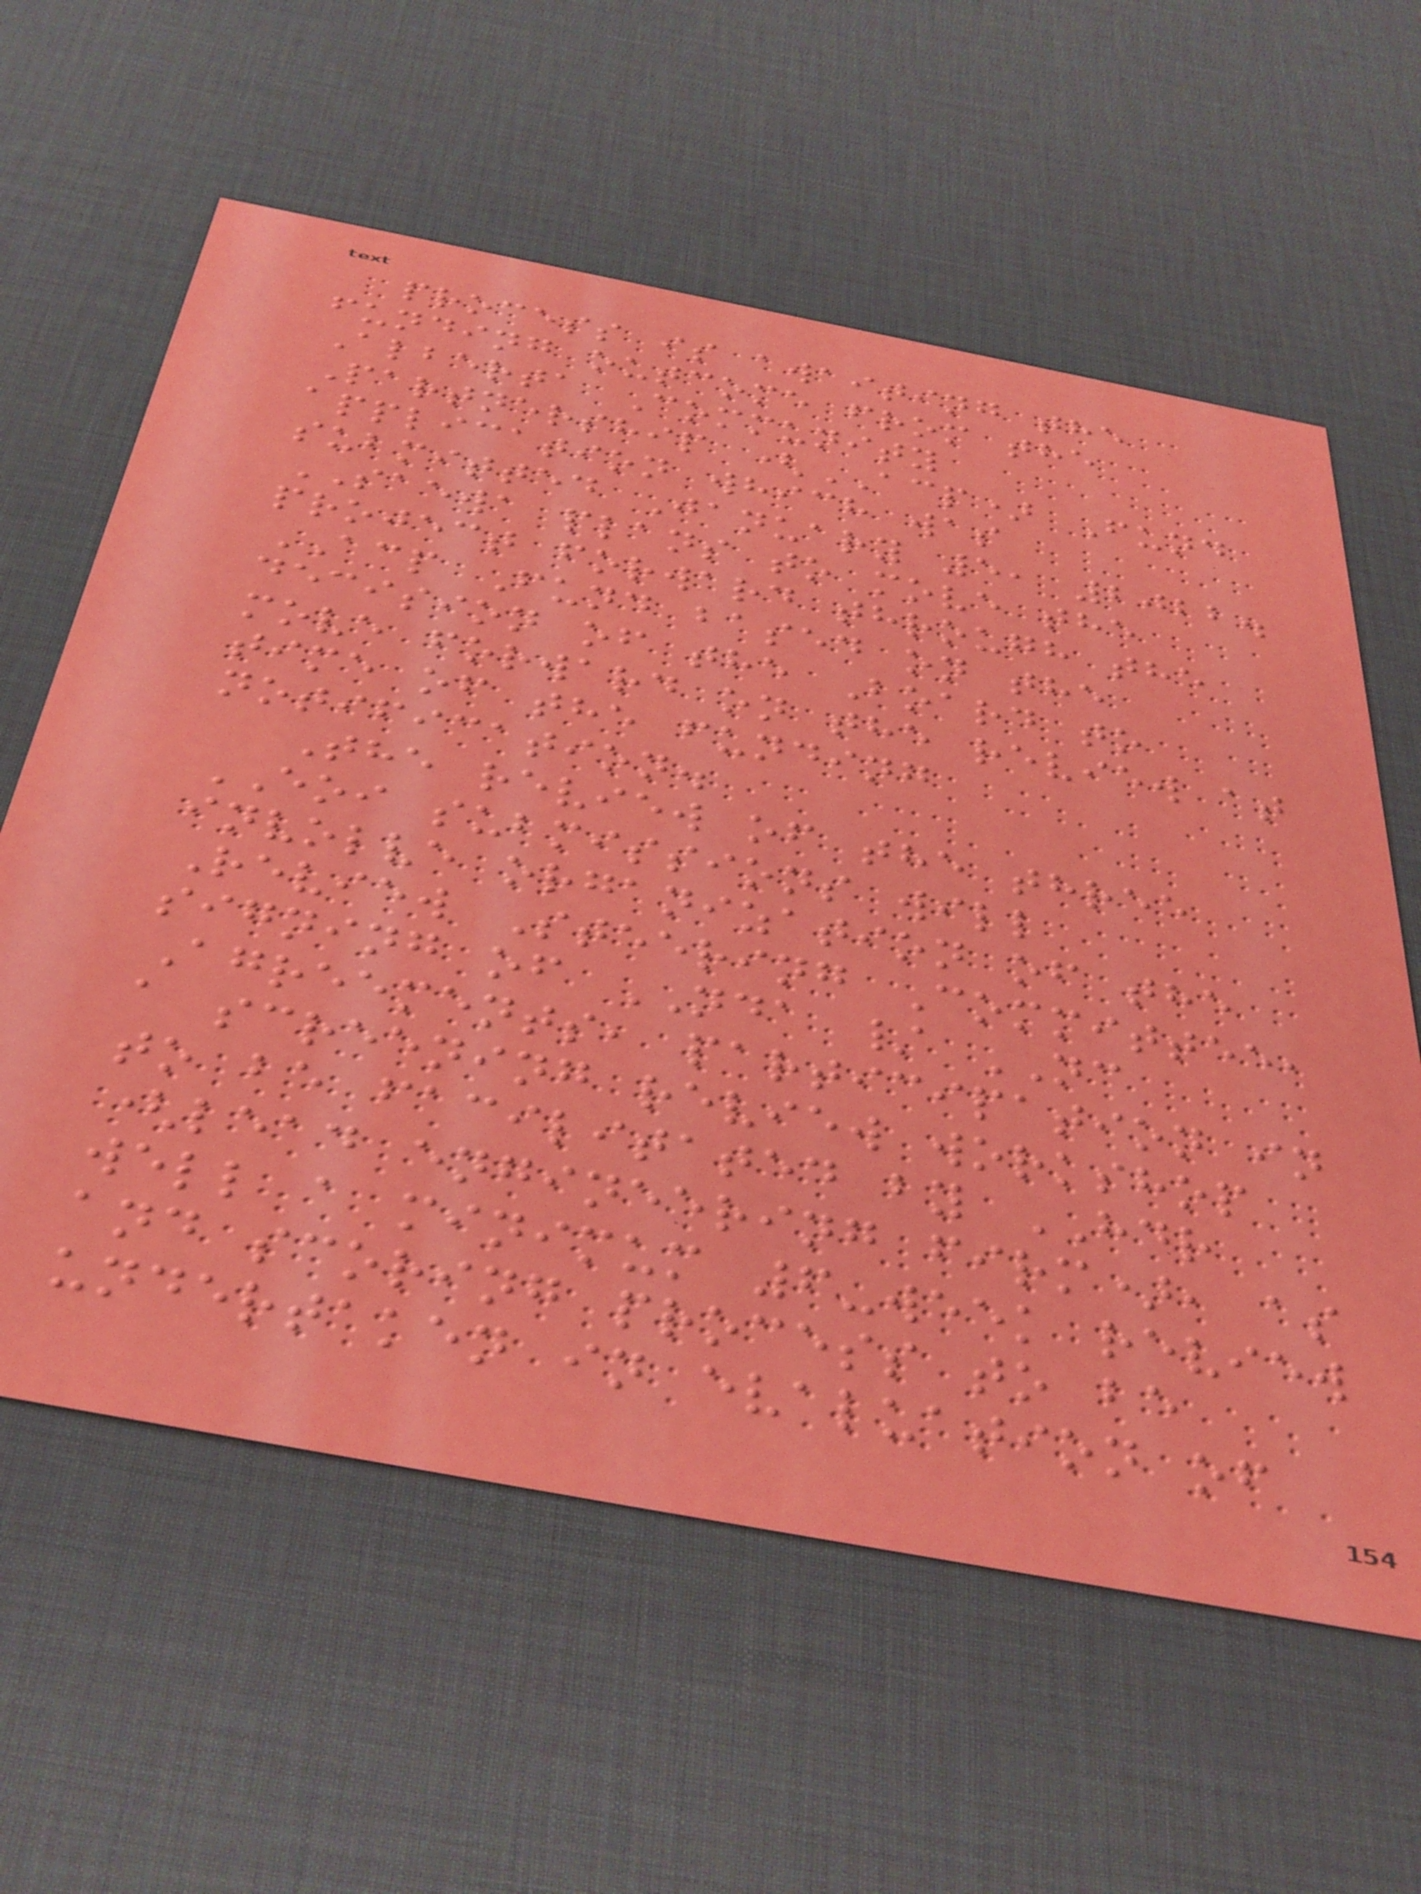process is awaiting the
funding outcome from the
Alberta Community
Partnership (ACP) Fund
application which was
submitted January 5, 2022.
SAEWA plans to move the
project forward through the
ACP Fund based on the
decision of the Board to
move forward on the review at
time of the funding
notification.
The review of the three
EOI submissions will
involve organization of the
Review Steering Committee,
signing of NDA / NC
Agreements, participation in
a screening review workshop
to be facilitated by HDR
(lead engineering firm), as
well a minimum 6-week review
and scoring process to be
undertaken in evaluation of
